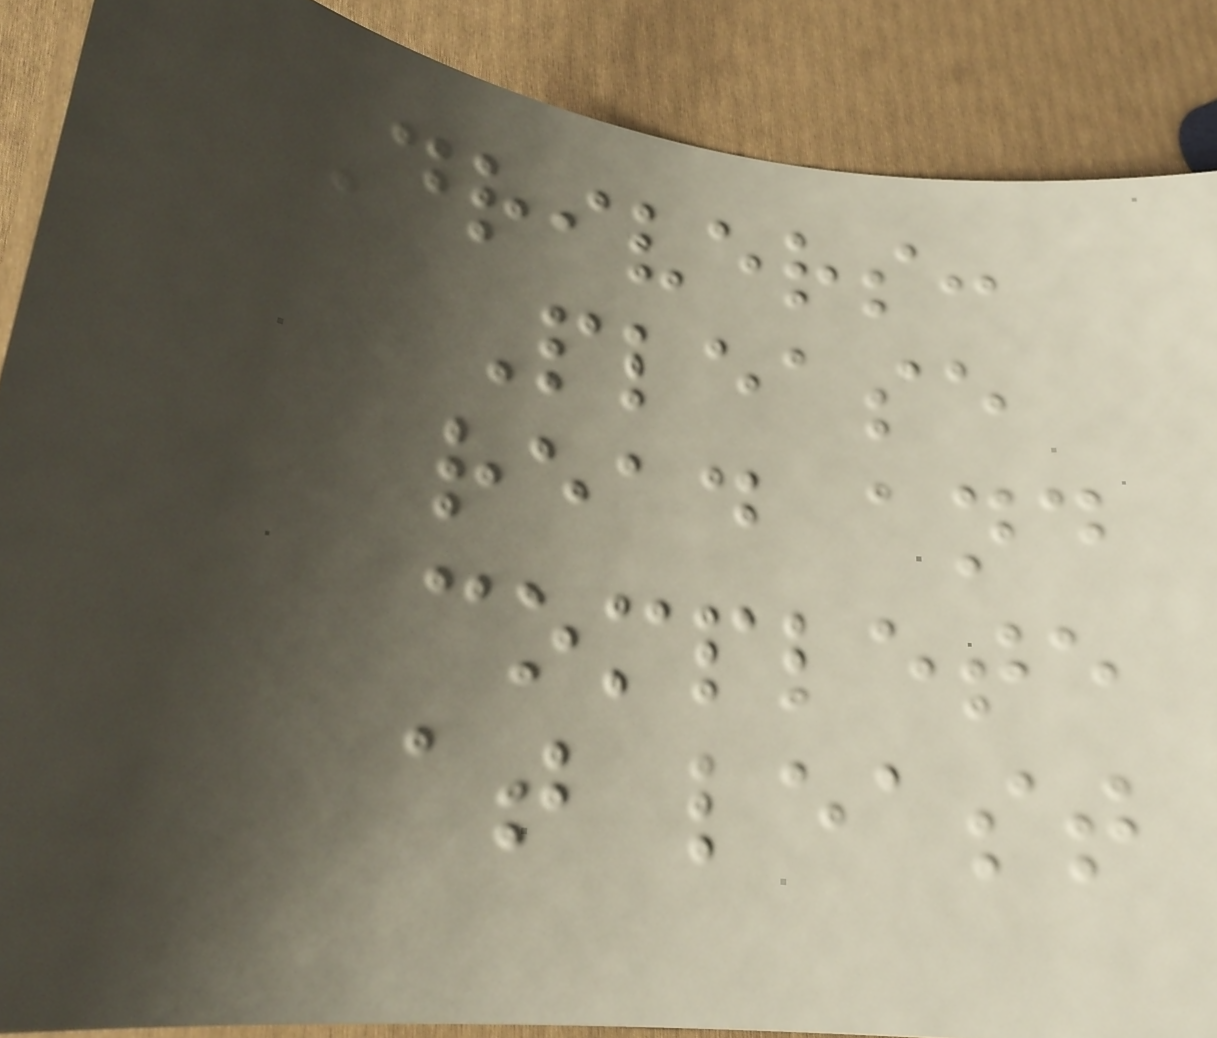Drivers:
Please
read and
complete
at least
